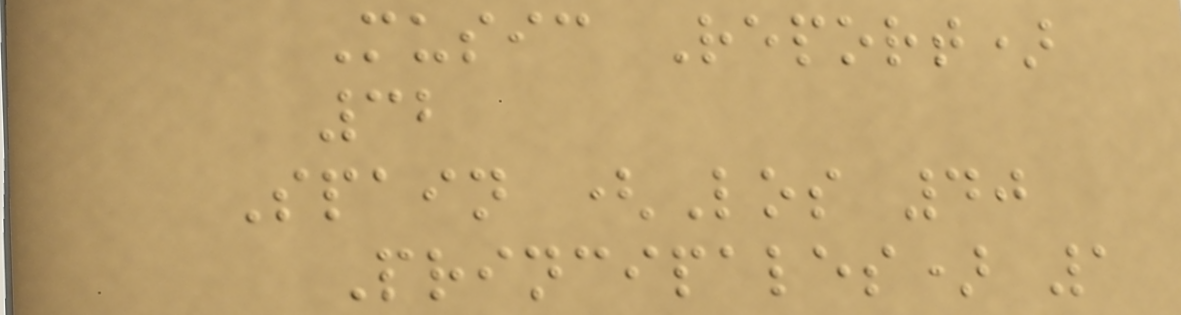Music Report)
32
Spain (Los 40
Principales) 1
